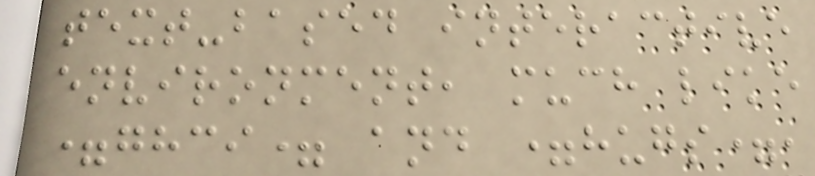text-based interactive
environment, much like
=ghci= and =hugs=,
